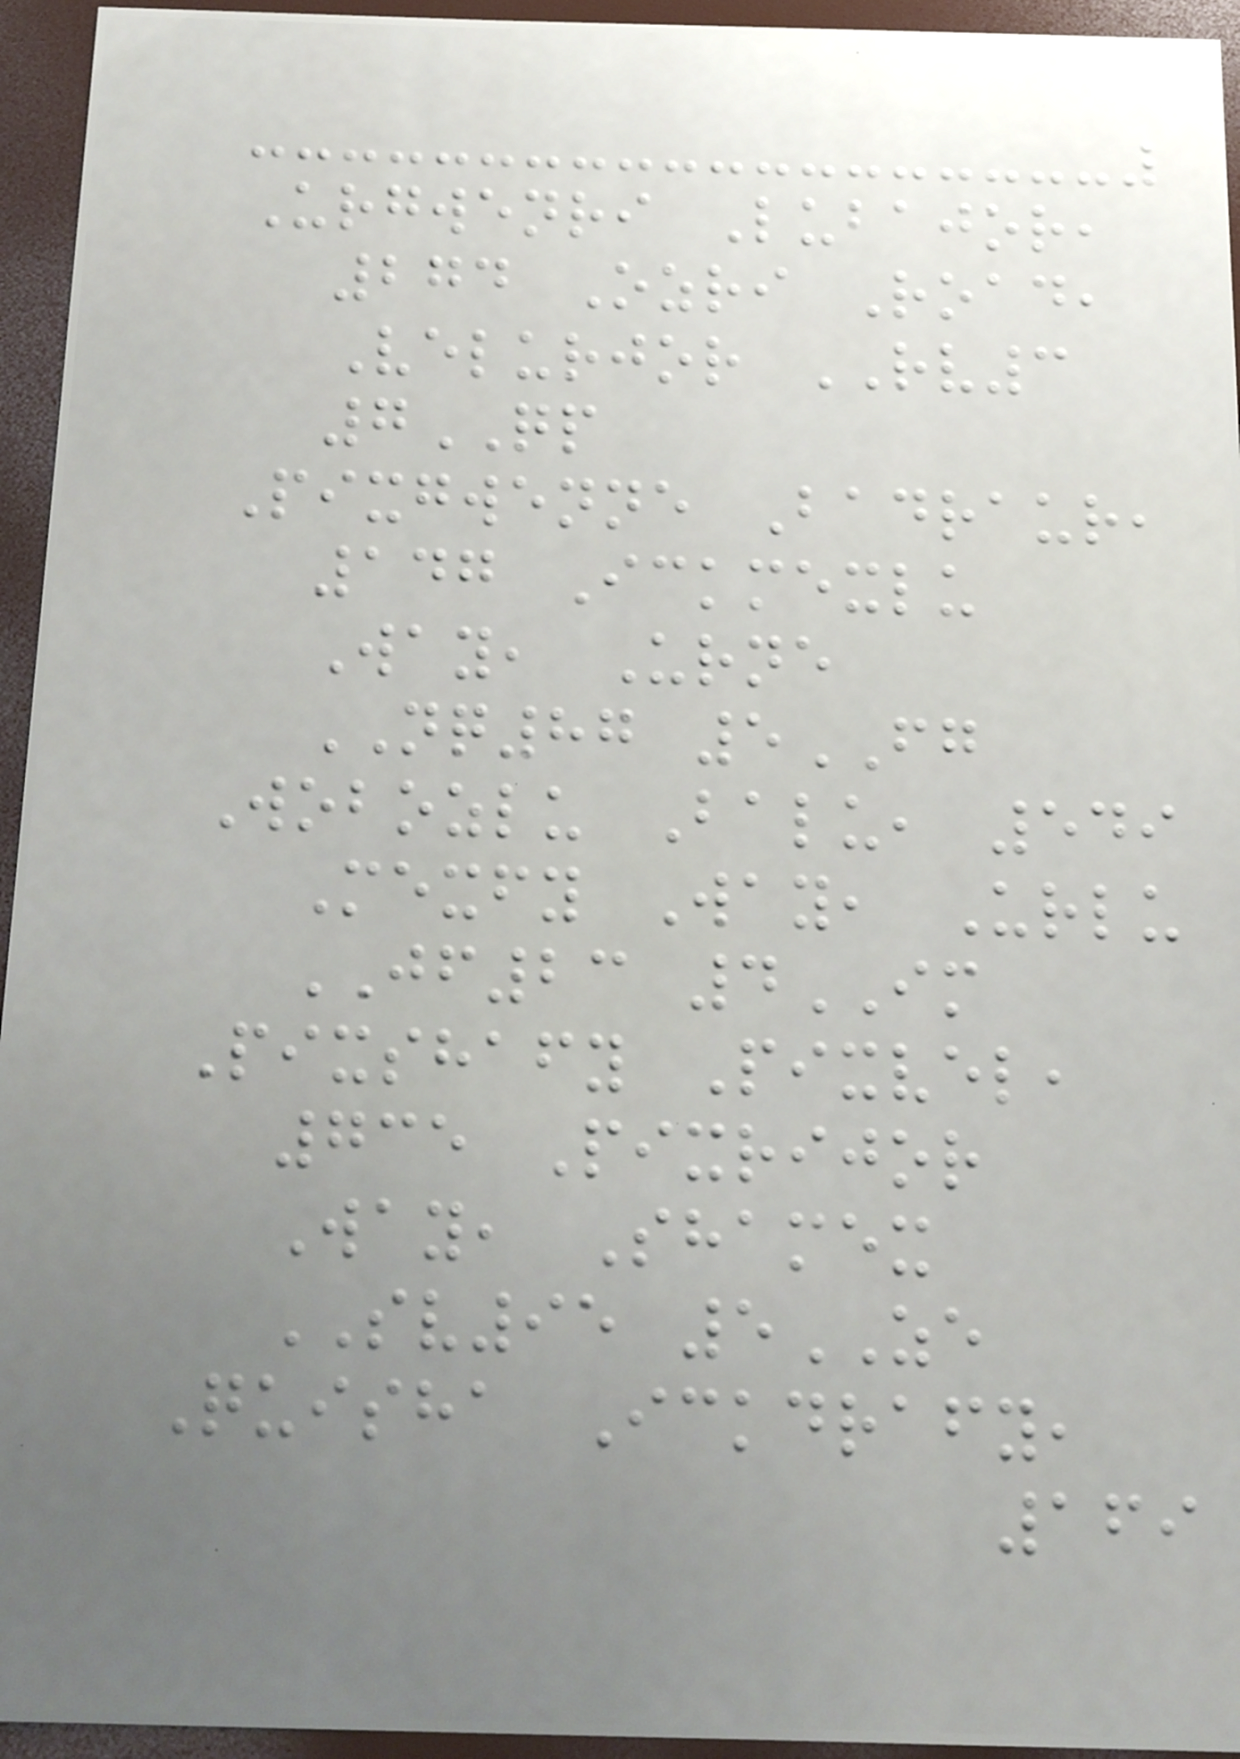Urgwenri Lubajor,
274 Ozri Road,
Velurjor RV3
7QP
Pixgwenne Badraur,
147 Ickmexlu
Way, Urne
NQ87 5FG
Wobozlu Balu, 549
Mexfy Way, Urlu
JF23 4IM
Pixshafy Pixvel,
735 Pixrijor
Way, Shamex
SV95 5ZE
Quisha Ickdrafy,
169
